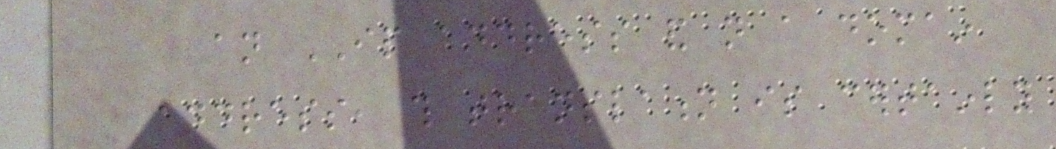an IP address and not a domain
address, this translation is certainly
